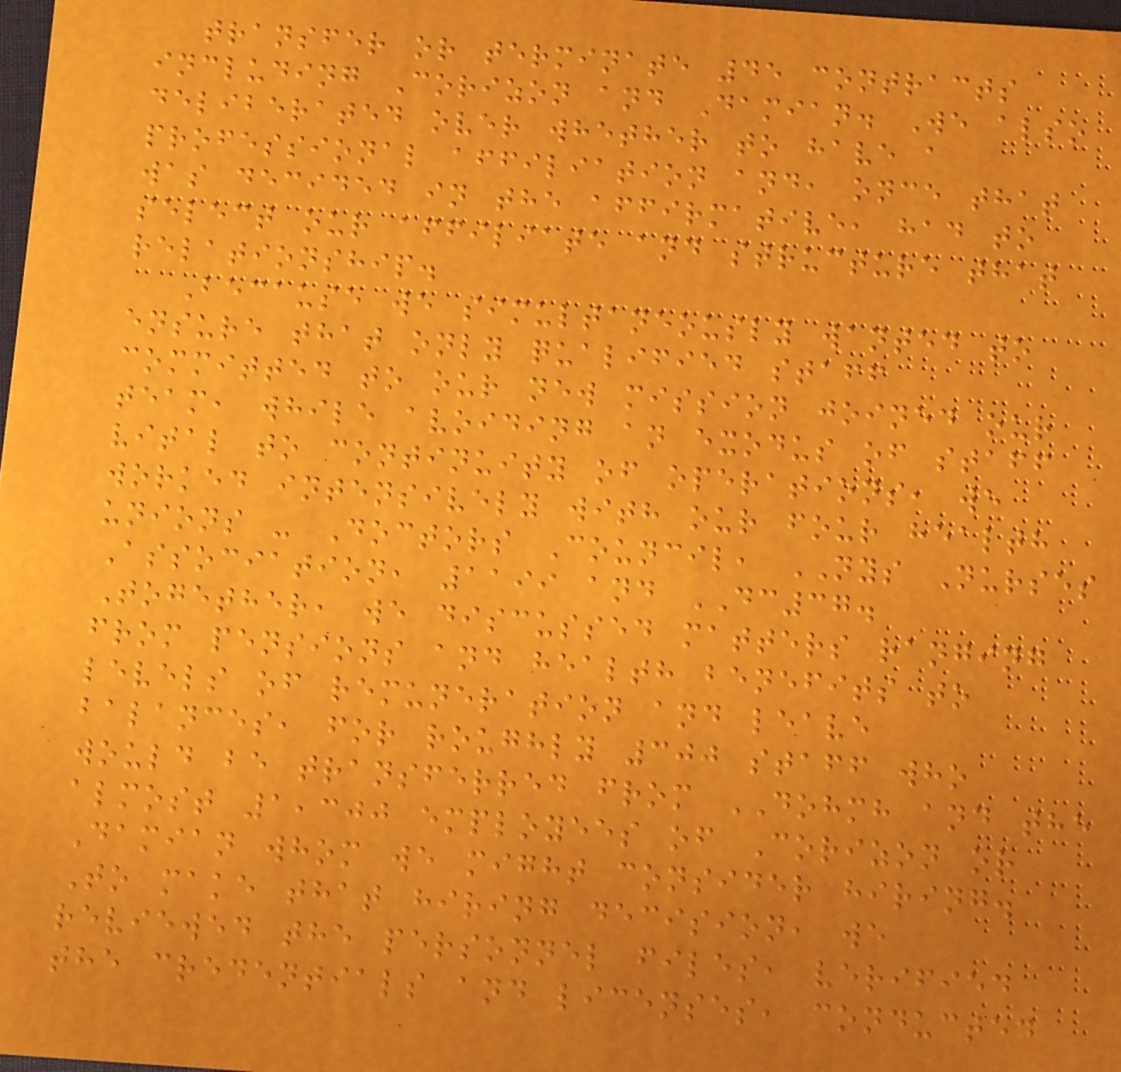transfer or terminate 45 contracts
including Corizon and Damian. We also
deliberated over whether to have a
professional affiliation and, once that
was decided in the affirmative, had to
select our affiliate and structure that
relationship.
Because we simultaneously wanted to
ensure that only qualified staff
committed to our new mission joined our
team, while avoiding an exodus of staff
vital to continuity of operations, we
worked intensively with our four health
unions - Doctors Council, NYS Nurses
Association, 1199 and DC37.
Together, we discussed matters ranging
from pensions and health benefits to
levels of remuneration and leave
balances, for roughly 300 staff who
would be transferred from DOHMH and the
almost 1,300 employees of Corizon or
Damian whom we might consider hiring.
To make that hiring decision, we
reviewed the personnel files, verified
the credentials and licenses, conducted
